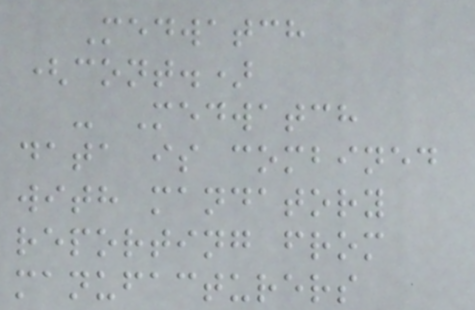Medwatch
(cont.)
- Medwatch
data is combined
with mandatory
reporting from
manufacturers
